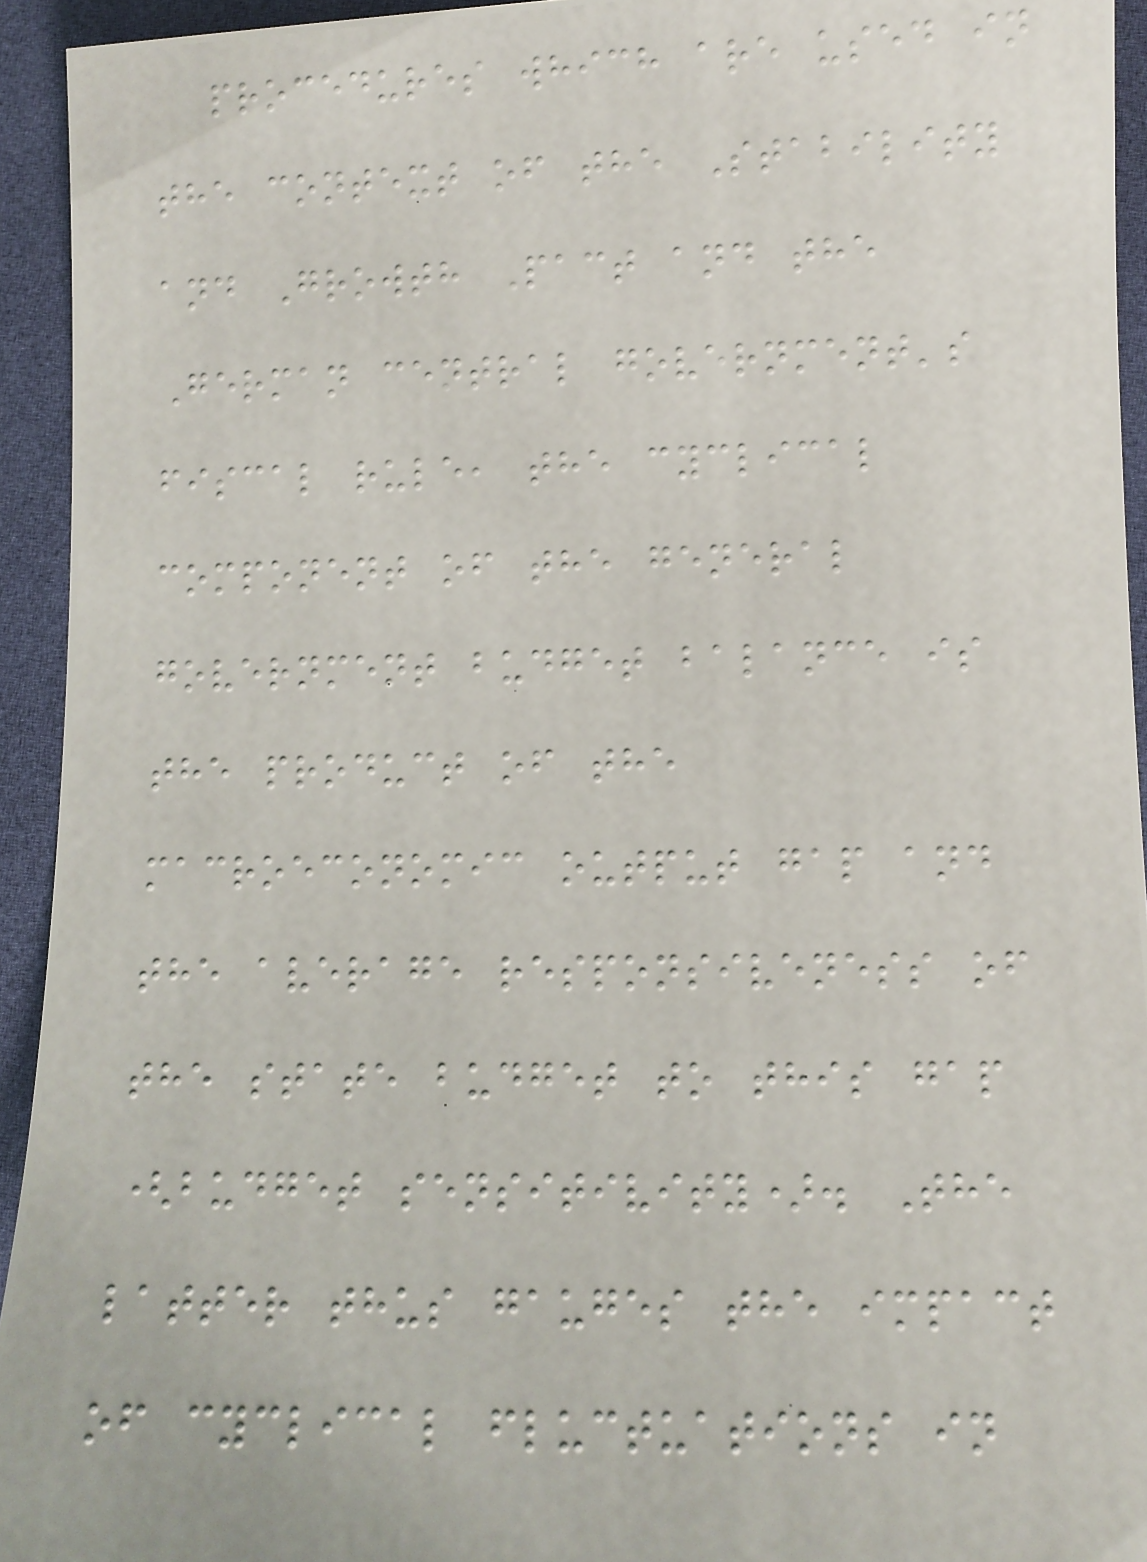procedures which are used in
the context of the Stability
and Growth Pact and the
German central government's
fiscal rule, the cyclical
component of the general
government budget balance is
the product of the
macroeconomic output gap and
the average responsiveness of
the state budget to this gap
(budget sensitivity). The
latter thus gauges the impact
of cyclical fluctuations in
